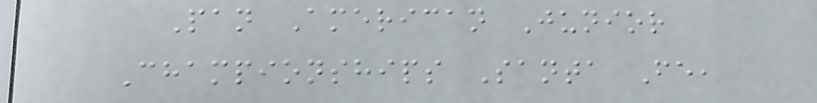Pan American Junior
Championships Santa Fe,
